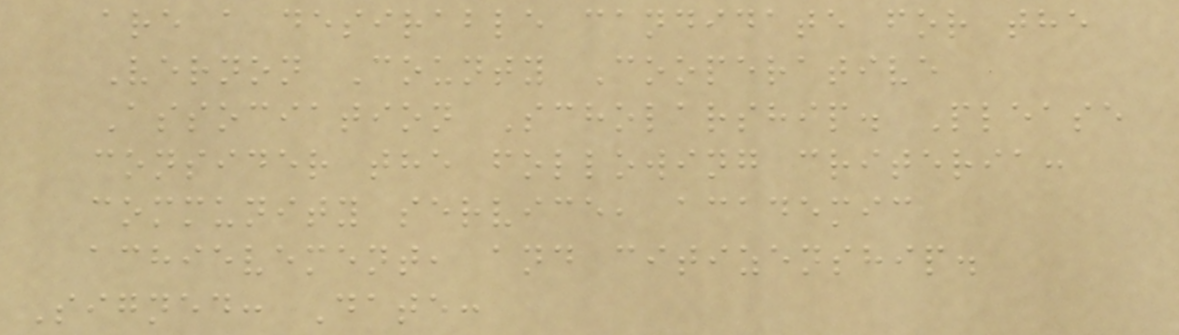are a desirable candidate for the
Vernon County Cooperative
Association Scholarship. Please
consider the following criteria:
community service, academic
achievement, and citizenship.
Signed: Date:
